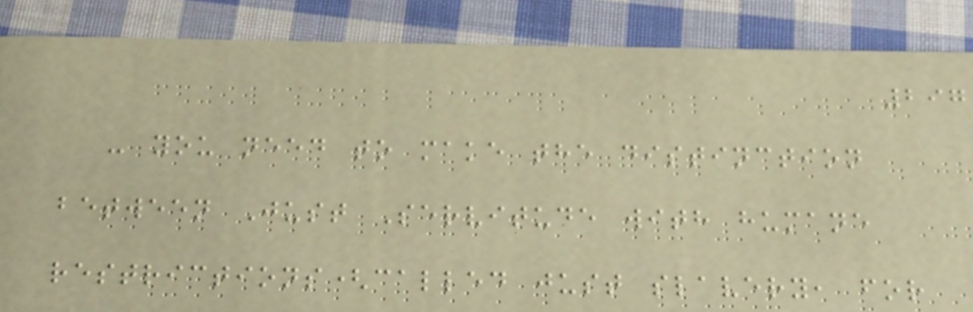297
- you need to make the distinction
between Just Servitude with humane
restrictions(called just slavery, for
